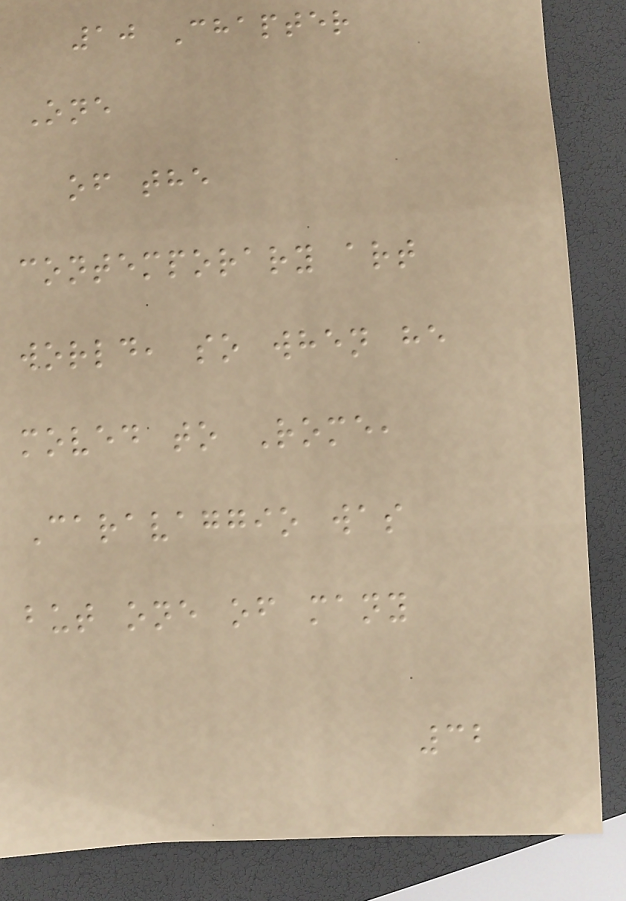10 Chapter
One
of the
contemporary art
world, so when he
moved to Rome,
Caravaggio was
but one of many
32
